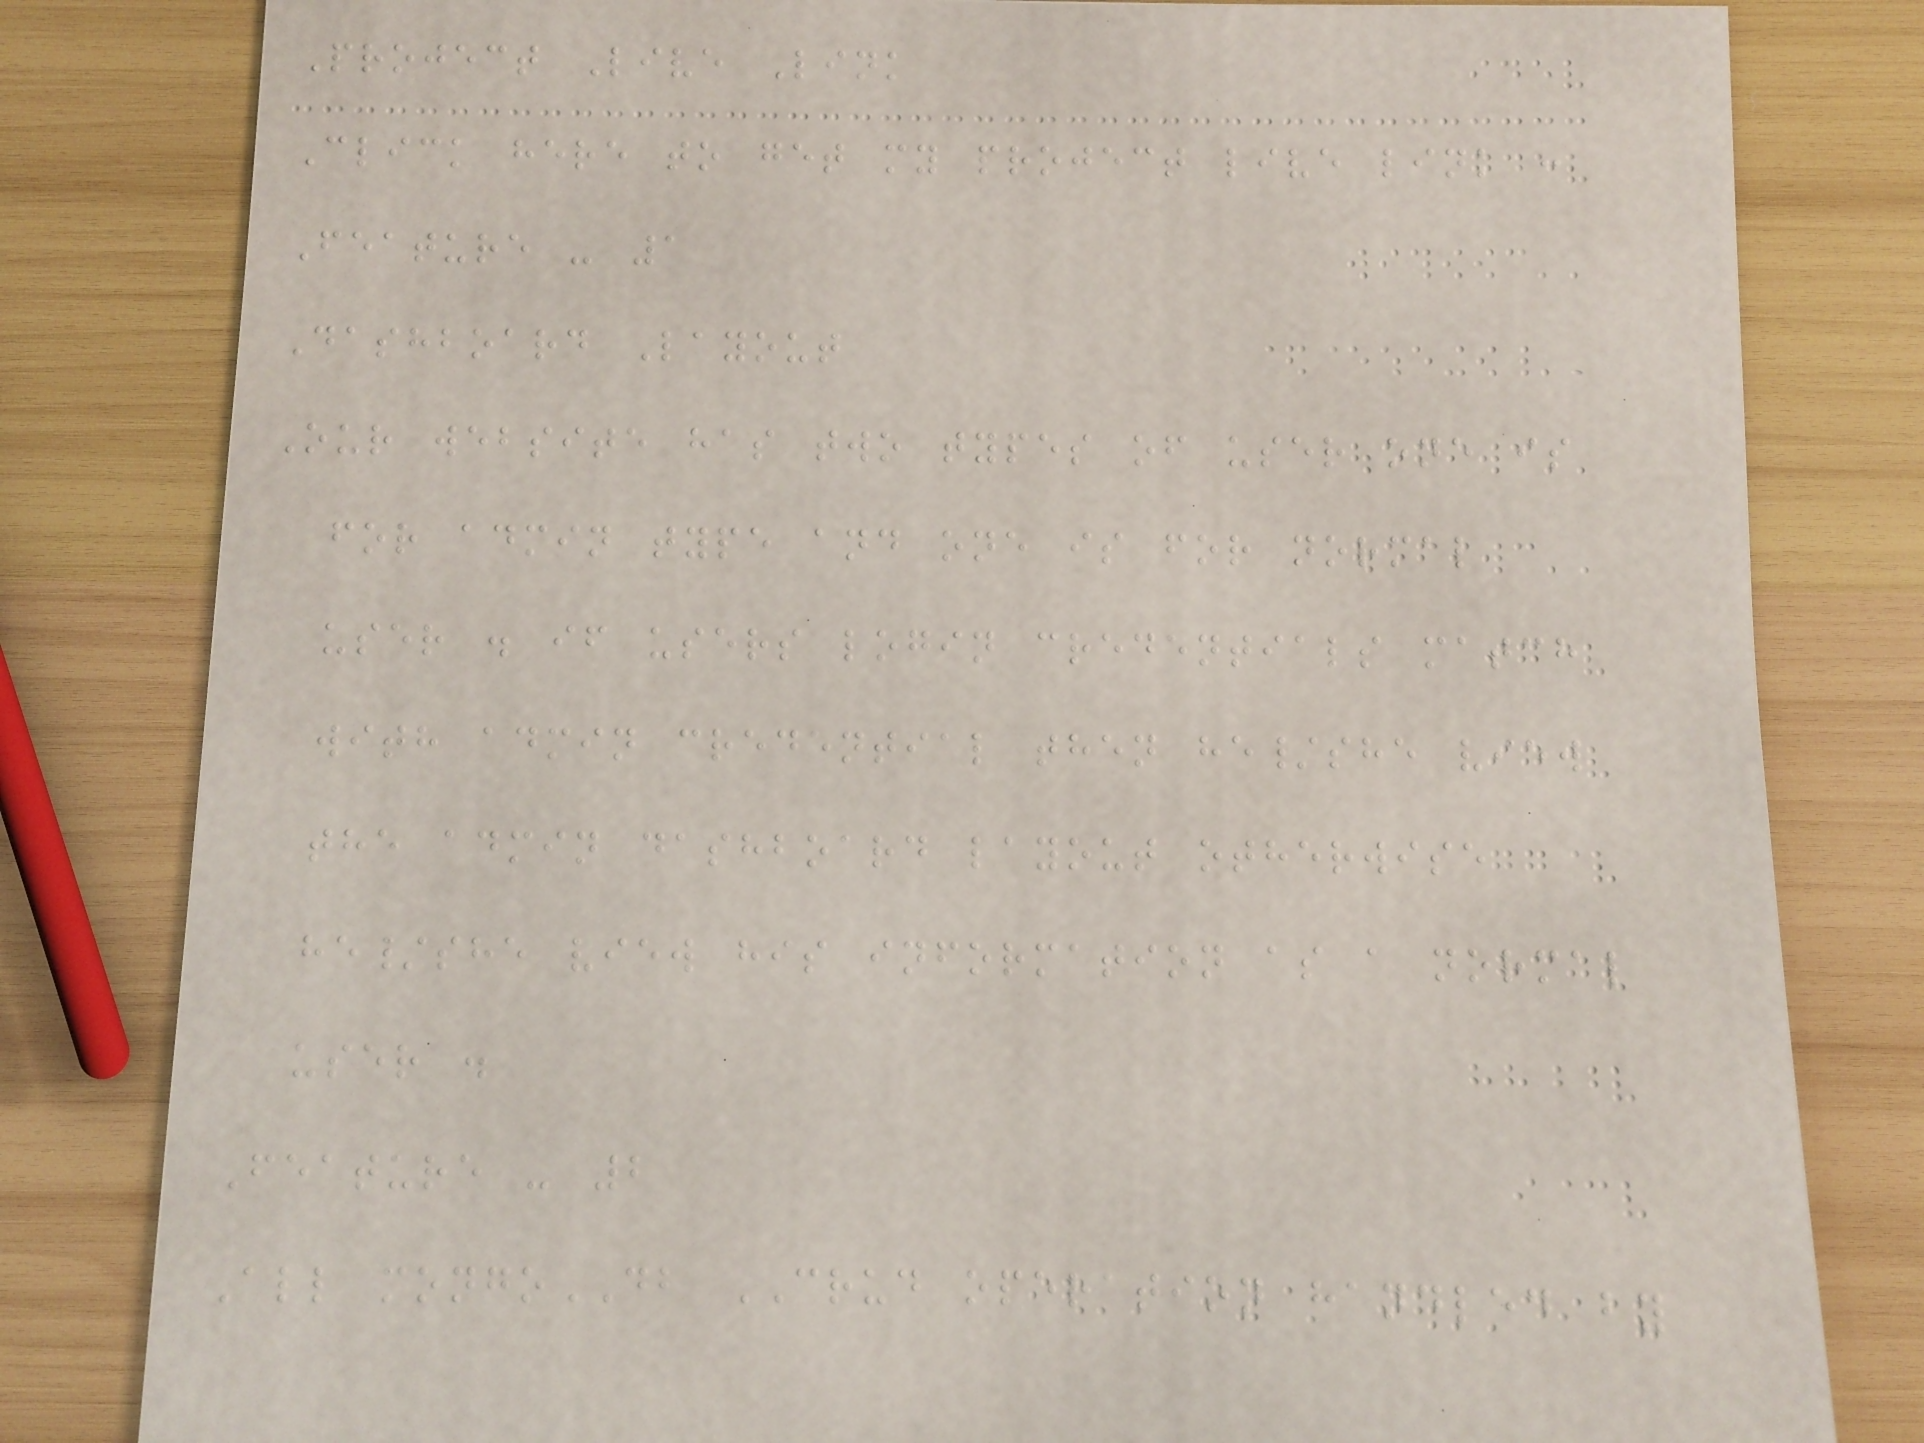Project Live Link
Click here to get my project live link :
Feature - 1
Dashboard Layout
Our website has two types of user one is
for admin type and one is for normal
user . if users login credentials match
with admin credential then he/she view
the admin dashboard layout otherwise
he/she view his information as a normal
user .
Feature - 2
All mongoDB CRUD operation handled by
